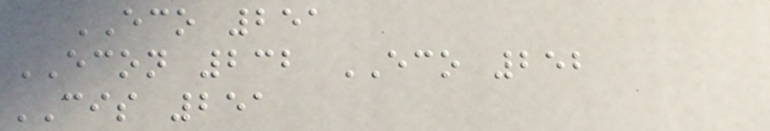ECO 251
ECON 232 ECO 252
CIS 251
